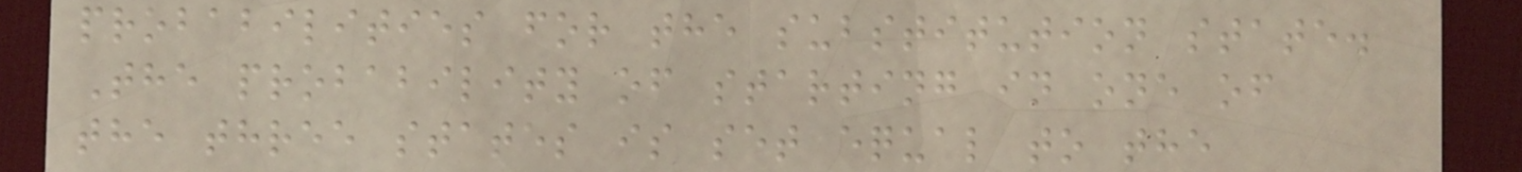probabilities for the substitution state.
The probability of starting in one of
the three states is set equal to the
